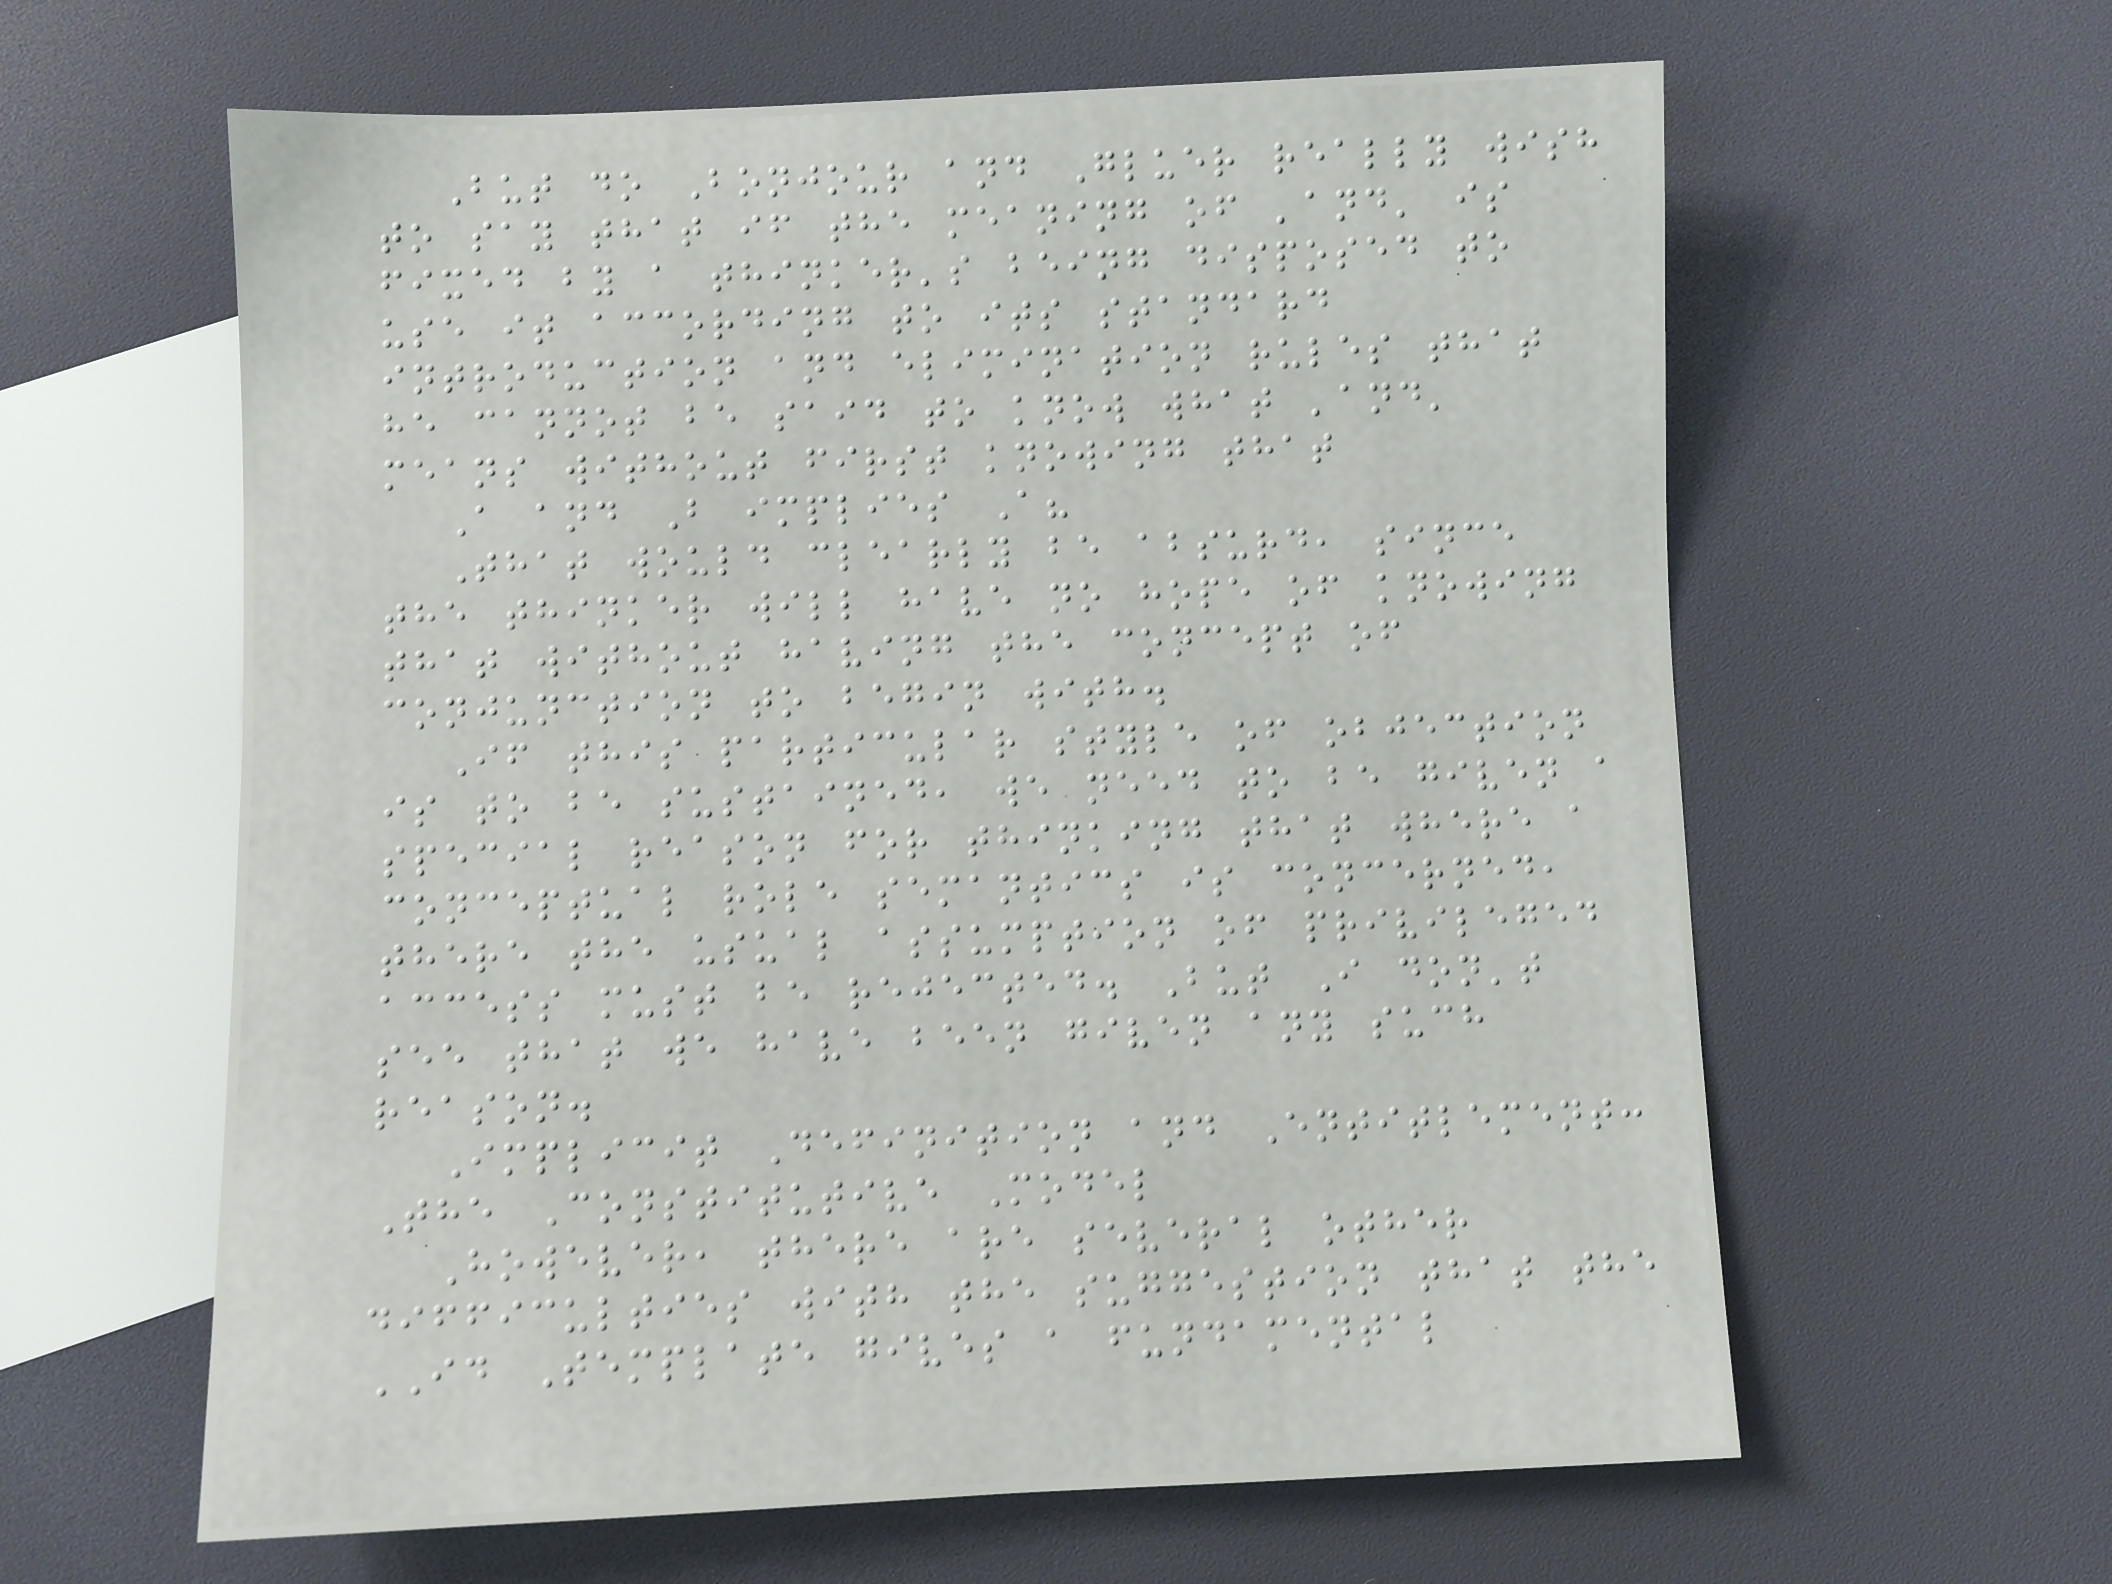But do Bonjour and Gluer really wish
to say that if the meaning of 'and' is
fixed by a thinker's being disposed to
use it according to its standard
introduction and elimination rules that
he cannot be said to know what 'and'
means without first knowing that
A and B implies A?
That would clearly be absurd, since
the thinker will have no hope of knowing
that without having the concept of
conjunction to begin with.
If this particular style of objection
is to be sustained, we need to be given a
special reason for thinking that where a
conceptual role semantics is concerned,
there the usual assumption of privileged
access must be rejected. But I don't
see that we have been given any such
reason.
Implicit Definition and Entitlement:
The Constitutive Model
However, there are several other
difficulties with the suggestion that the
ID Template gives a fundamental
